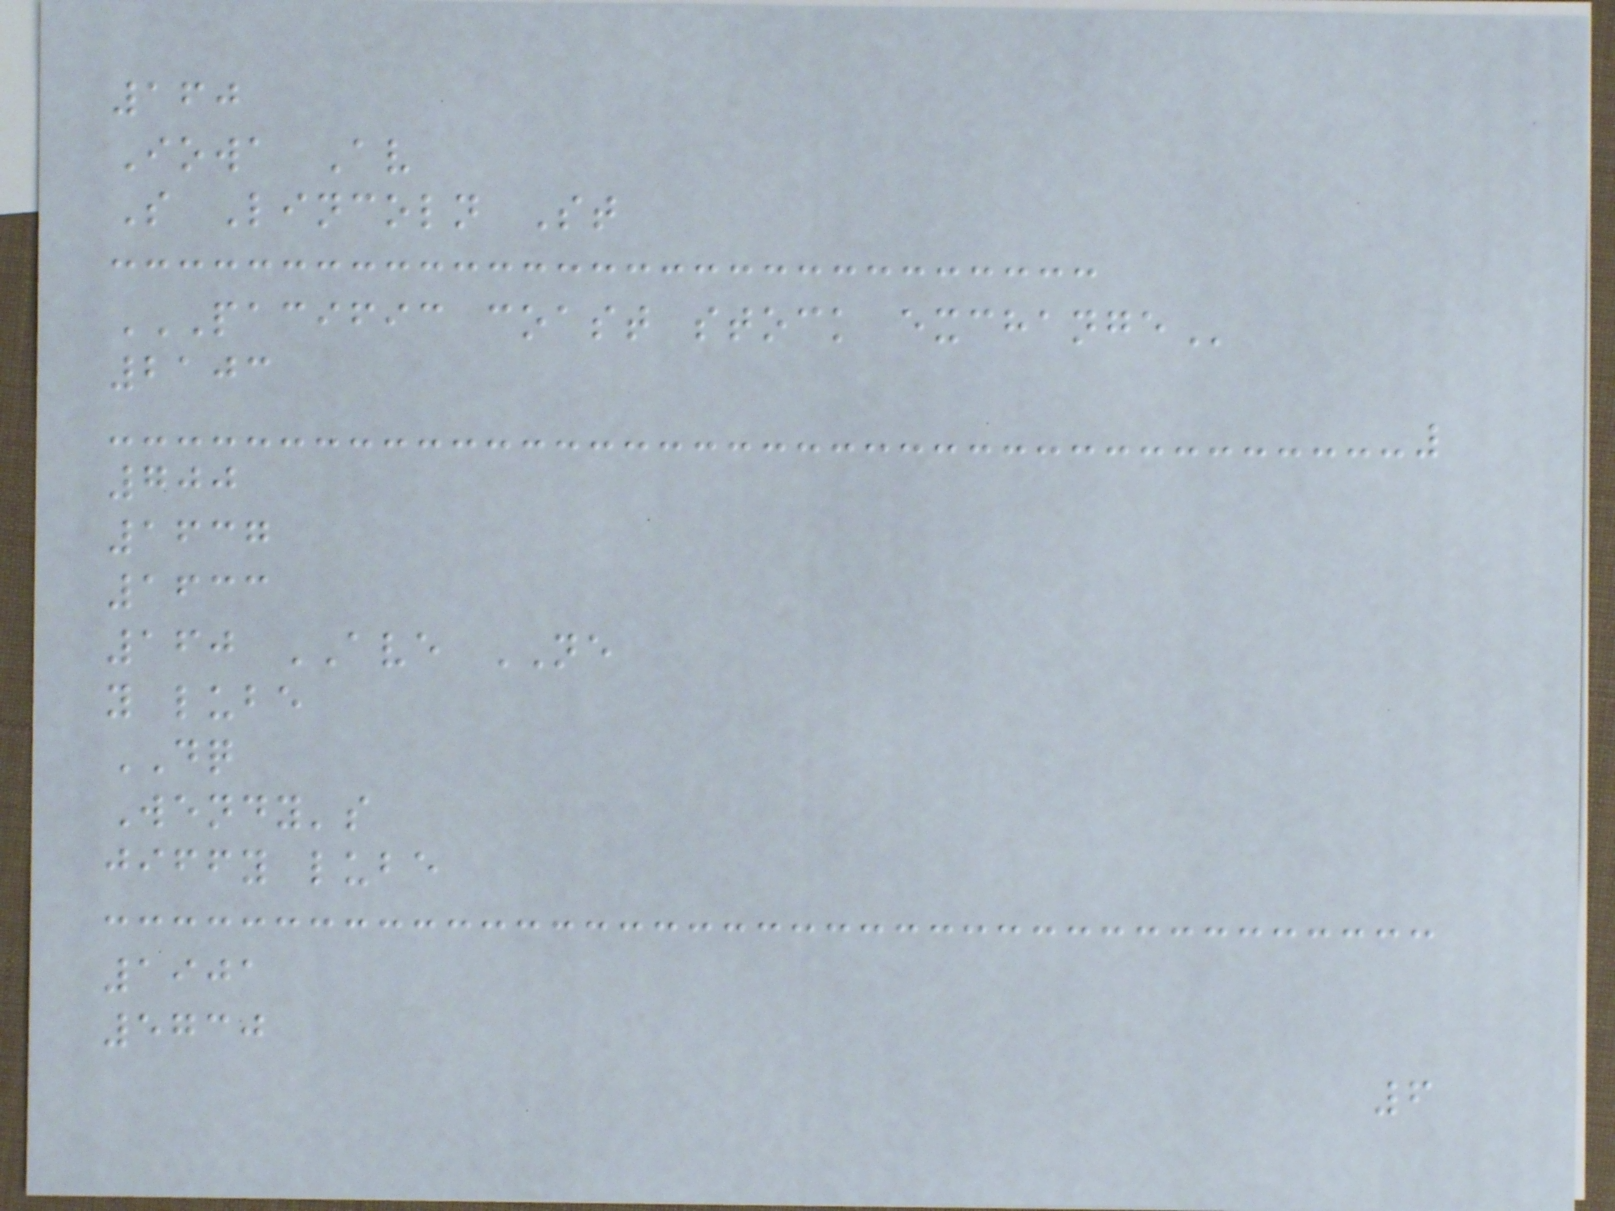160
Iowa Av
S Lincoln St
PACIFIC COAST STOCK EXCHANGE
2103
700
1637
1633
160 AVE NE
y lube
DQ
Wendy's
jiffy lube
1901
5730
6
